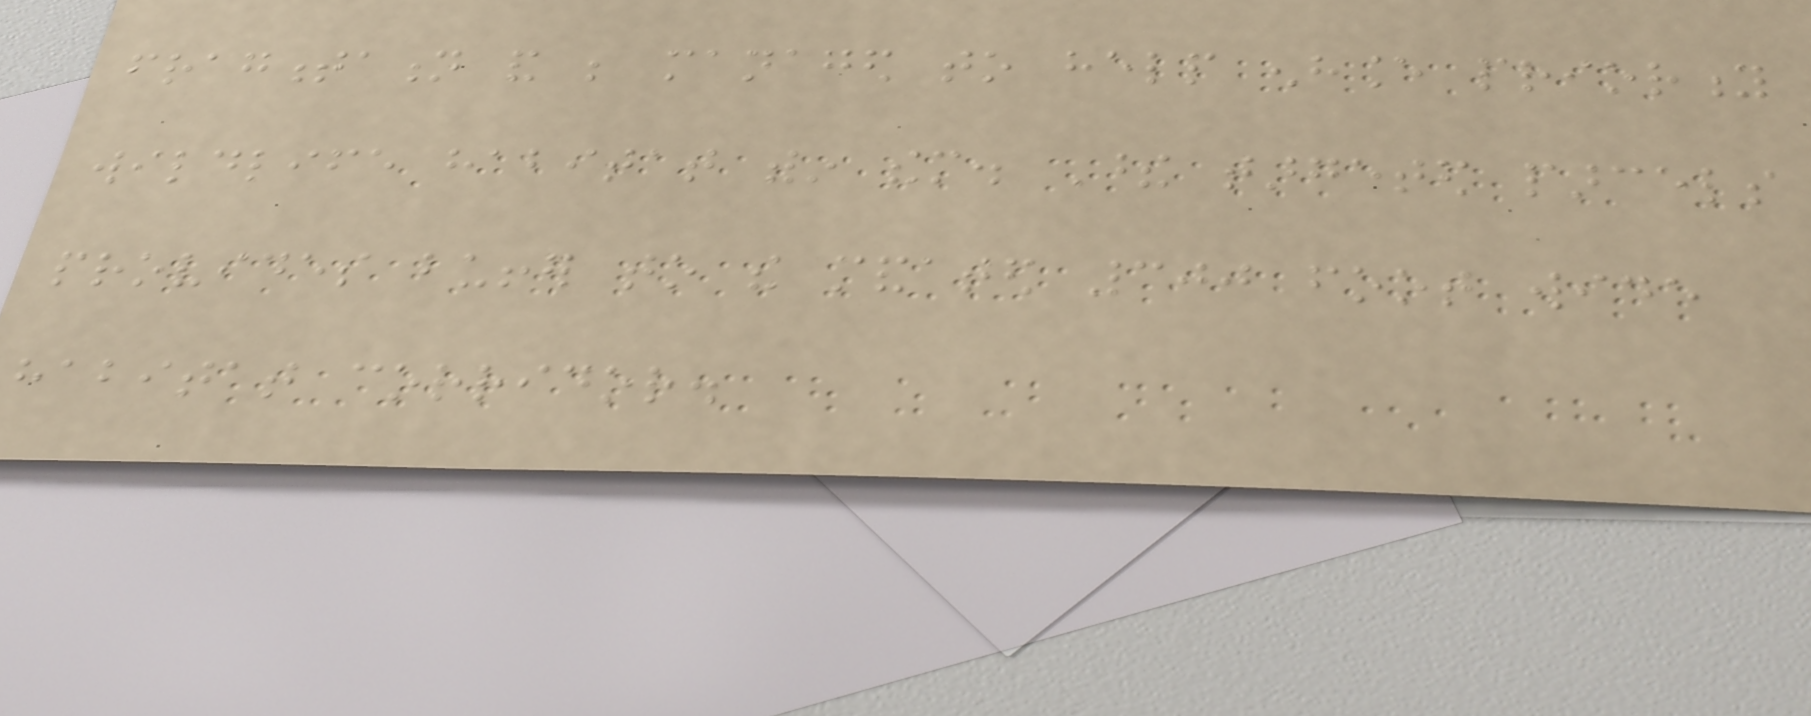fragmentation and be managed to help enhance priority
wildlife habitat within them. These targeted parcels
provides buffer to the mandated 300 foot wide
habitat corridor.
